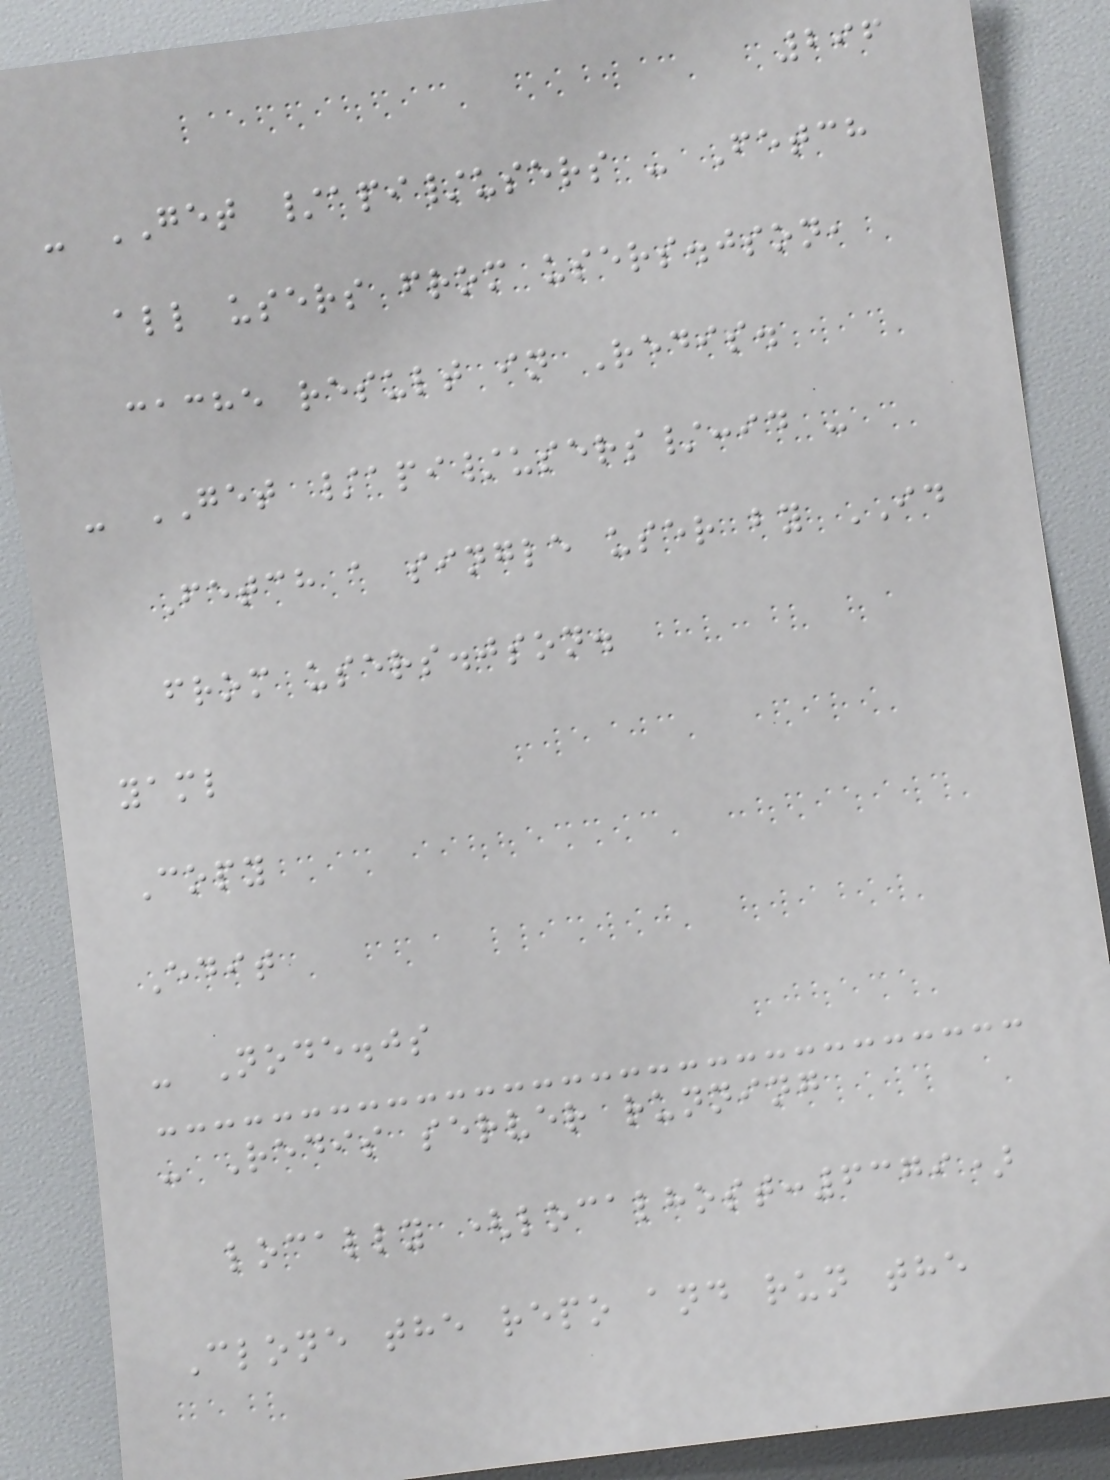296
- GET /api/users - Fetch
all users from users.json,
cache result in Redis.
- GET /api/users/:id -
Fetch a single user by ID
from users.json.
yaml
Copy
Edit
- Node.js
- Redis server running
locally (localhost:6379)
Clone the repo and run the
